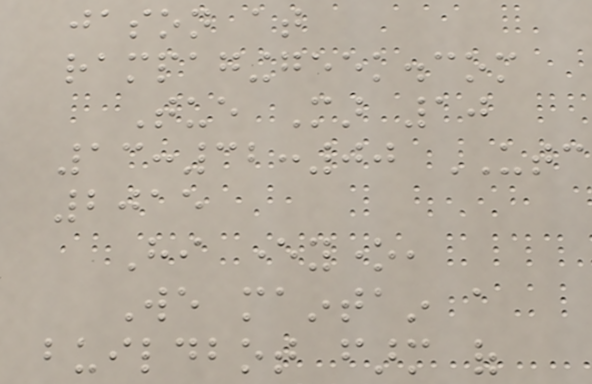jason at
rampaginggeek.com
Tue Mar 10
13:32:00 UTC
2015
Hi everyone,
We maintain a
buildbot farm of
